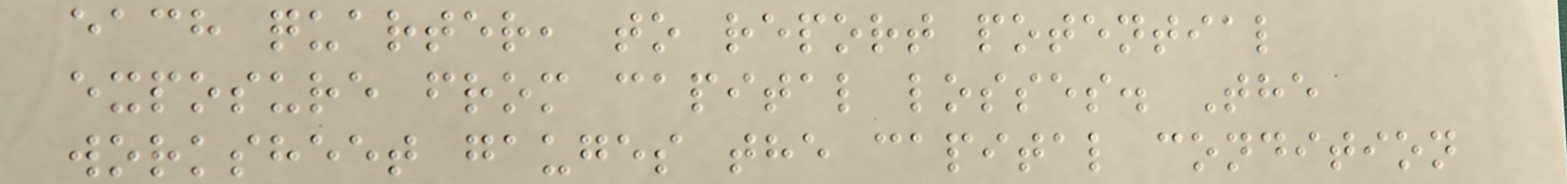each quarter, to report potential
exposure from capital losses. The
worksheet gauges the capital condition
